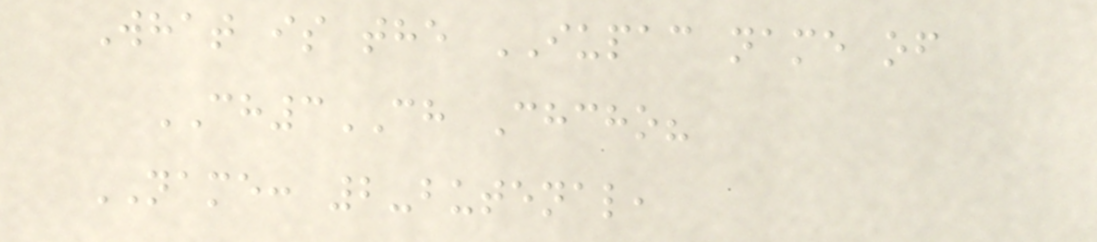What is the IUPAC name of
CH3CH Chcho?
NAME: 2-butenal,
